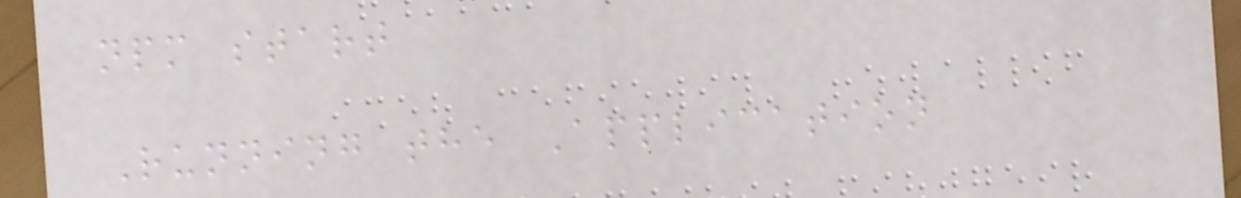npm start
Running the Application
